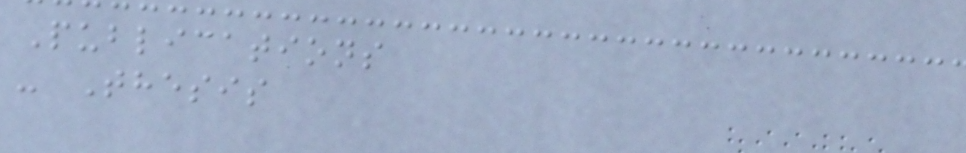Publications
- Thesis
